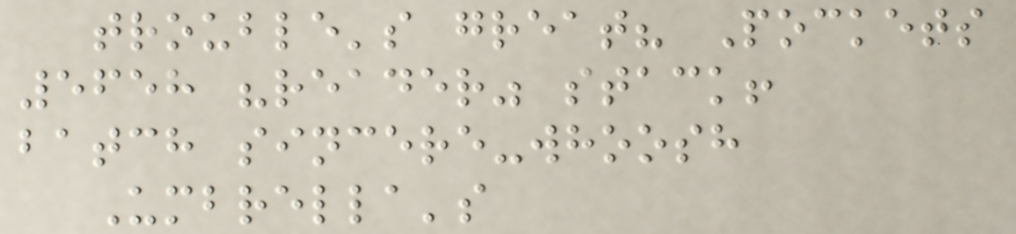trouble's great? Pockets
5658 "reader" stack!
batch sincere-whoosh
Umbrella's
